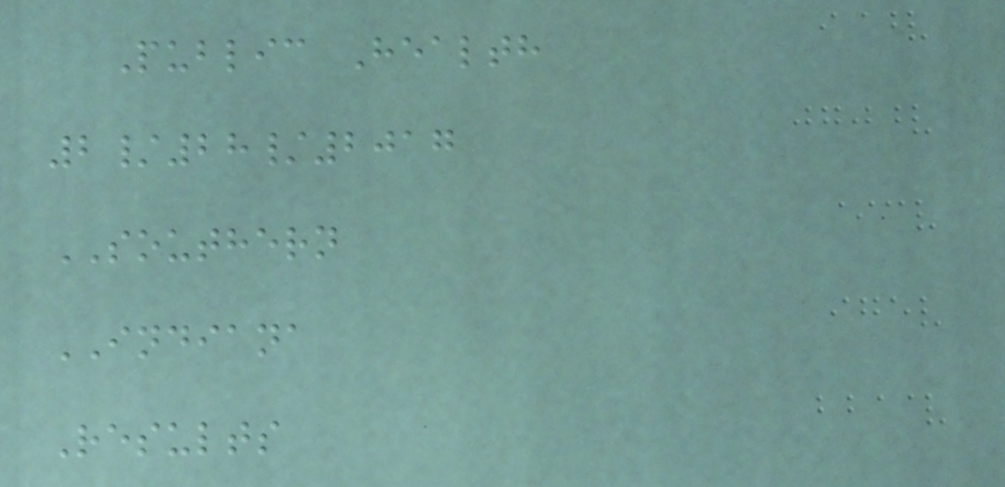Public Health
2/28/2017
SOUTHERN
INDIANA
Results
